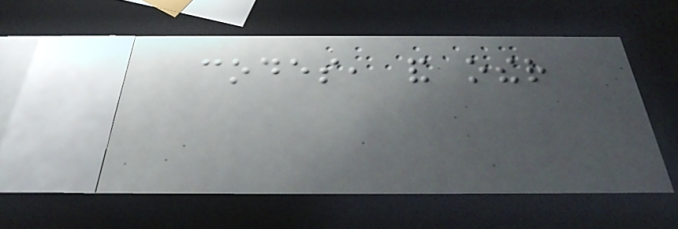codes, and other
